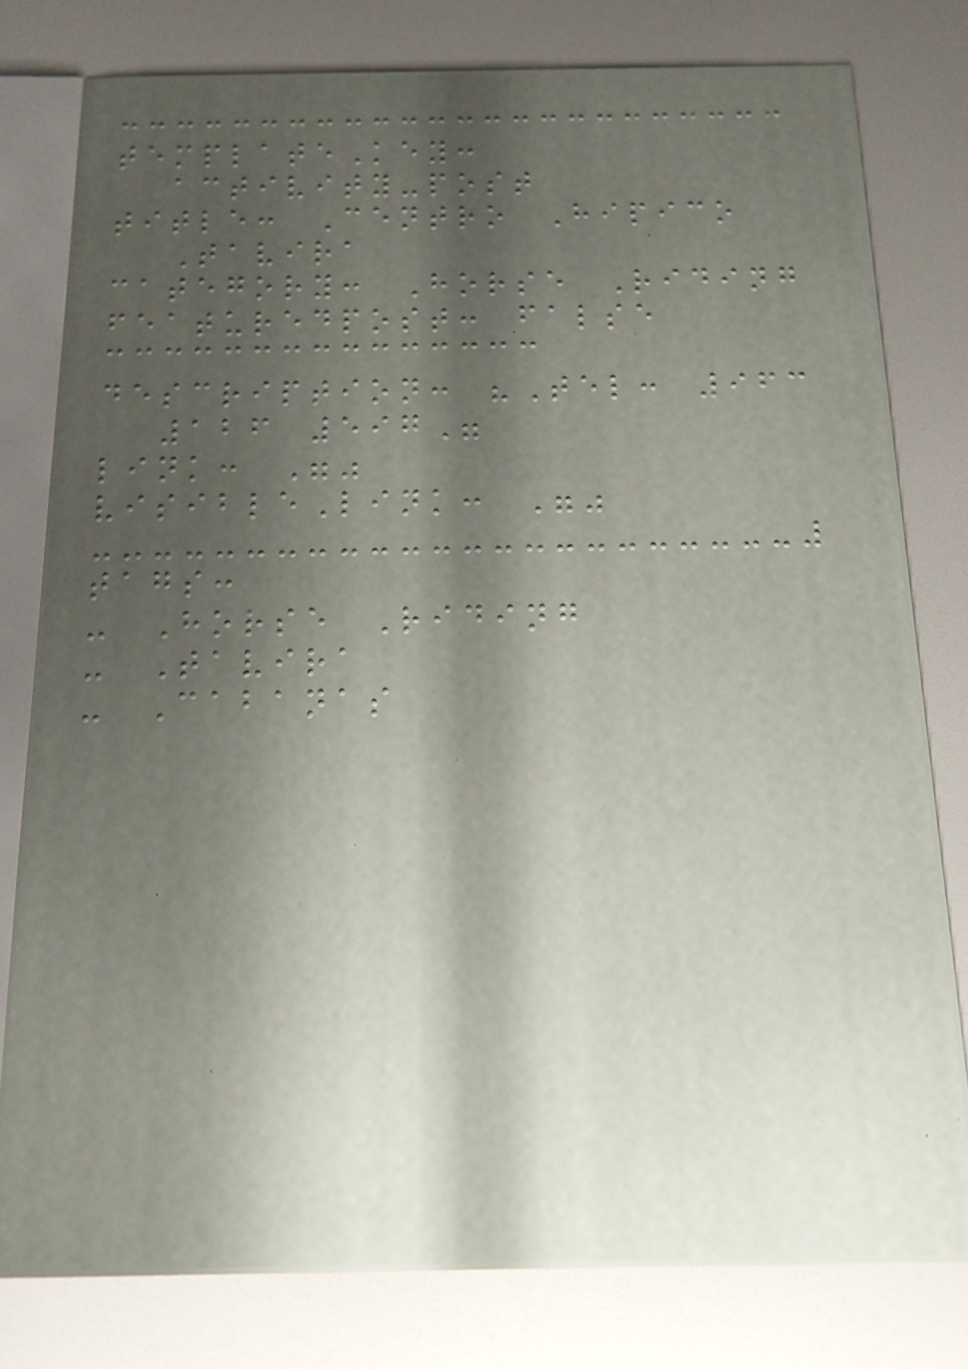templateKey:
activity-post
title: Centro Hipico
Tavira
category: Horse Riding
featuredpost: false
description: "Tel: 963
126 597"
link: ""
visibleLink: ""
tags:
- Horse Riding
- Tavira
- Cabanas
